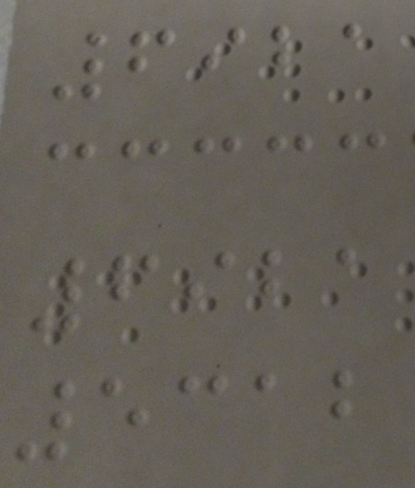6921
6921
5312
